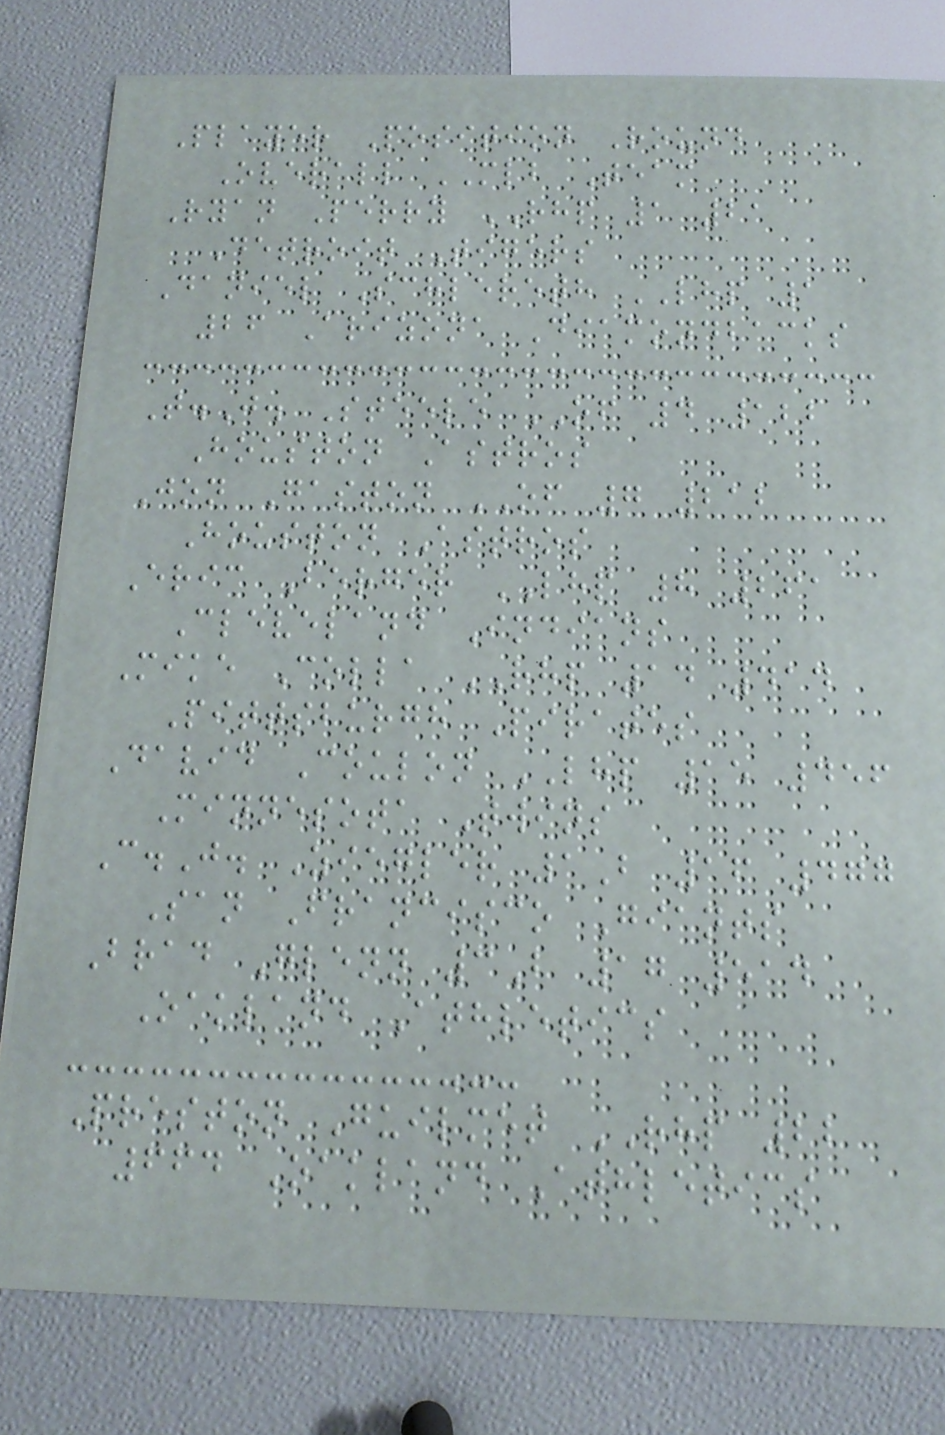Player Position Round
Overall MLB Team
Ryan Perry RHP 1 21
Detroit Tigers
Daniel Schlereth LHP 1
26 Arizona Diamondbacks
T.J. Steele OF 4 122
Houston Astros
Jon Gaston OF 7 212
Houston Astros
Eric Berger LHP 8 261
Cleveland Indians
Mike Colla RHP 14 414
Pittsburgh Pirates
David Coulon LHP 15 456
Minnesota Twins
C.J. Ziegler 1B 16 477
San Francisco Giants
Brad Glenn 3B 17 514
Oakland Athletics
Preston Guilmet RHP 22
664 Oakland Athletics
